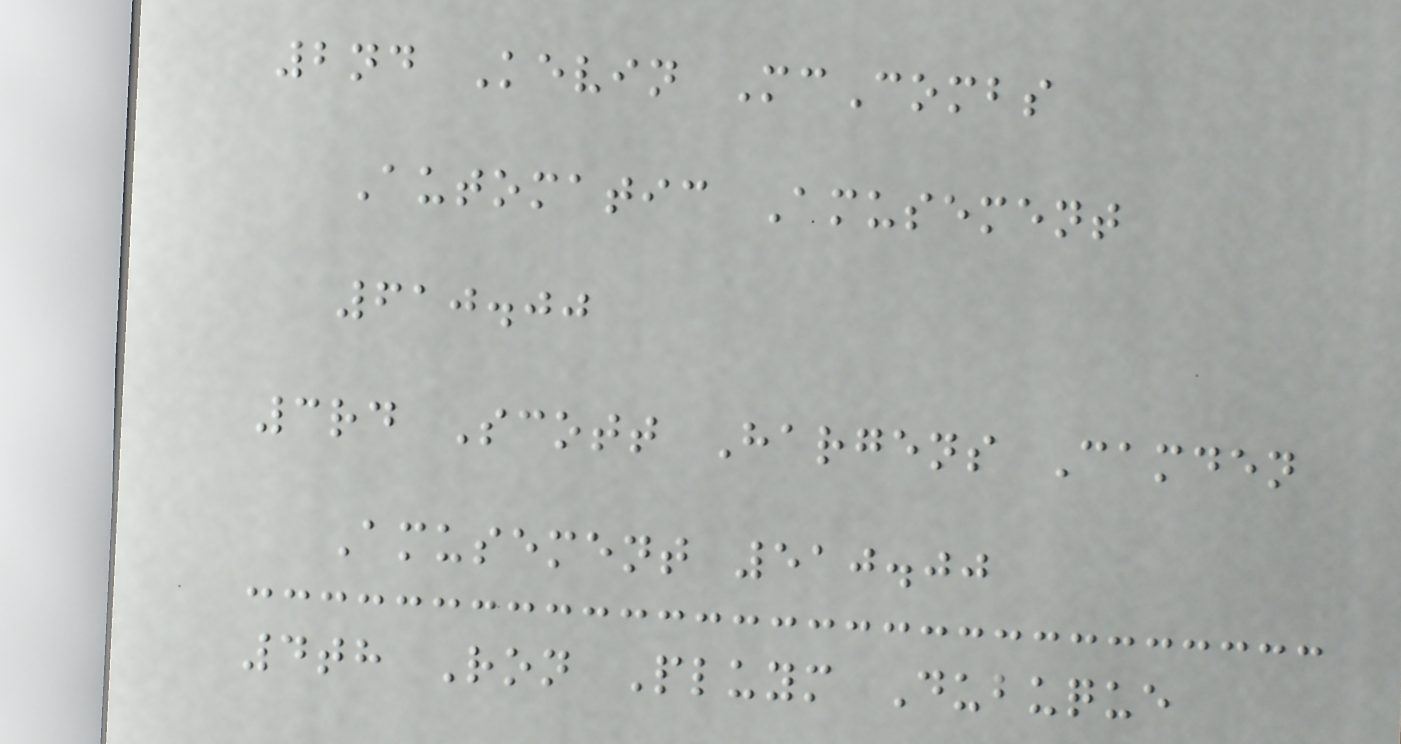2nd Kevin McCombs
Automatic Amusement
610.00
3rd Scott Hargens Camden
Amusement 510.00
4th Ron Pluym Dubuque
